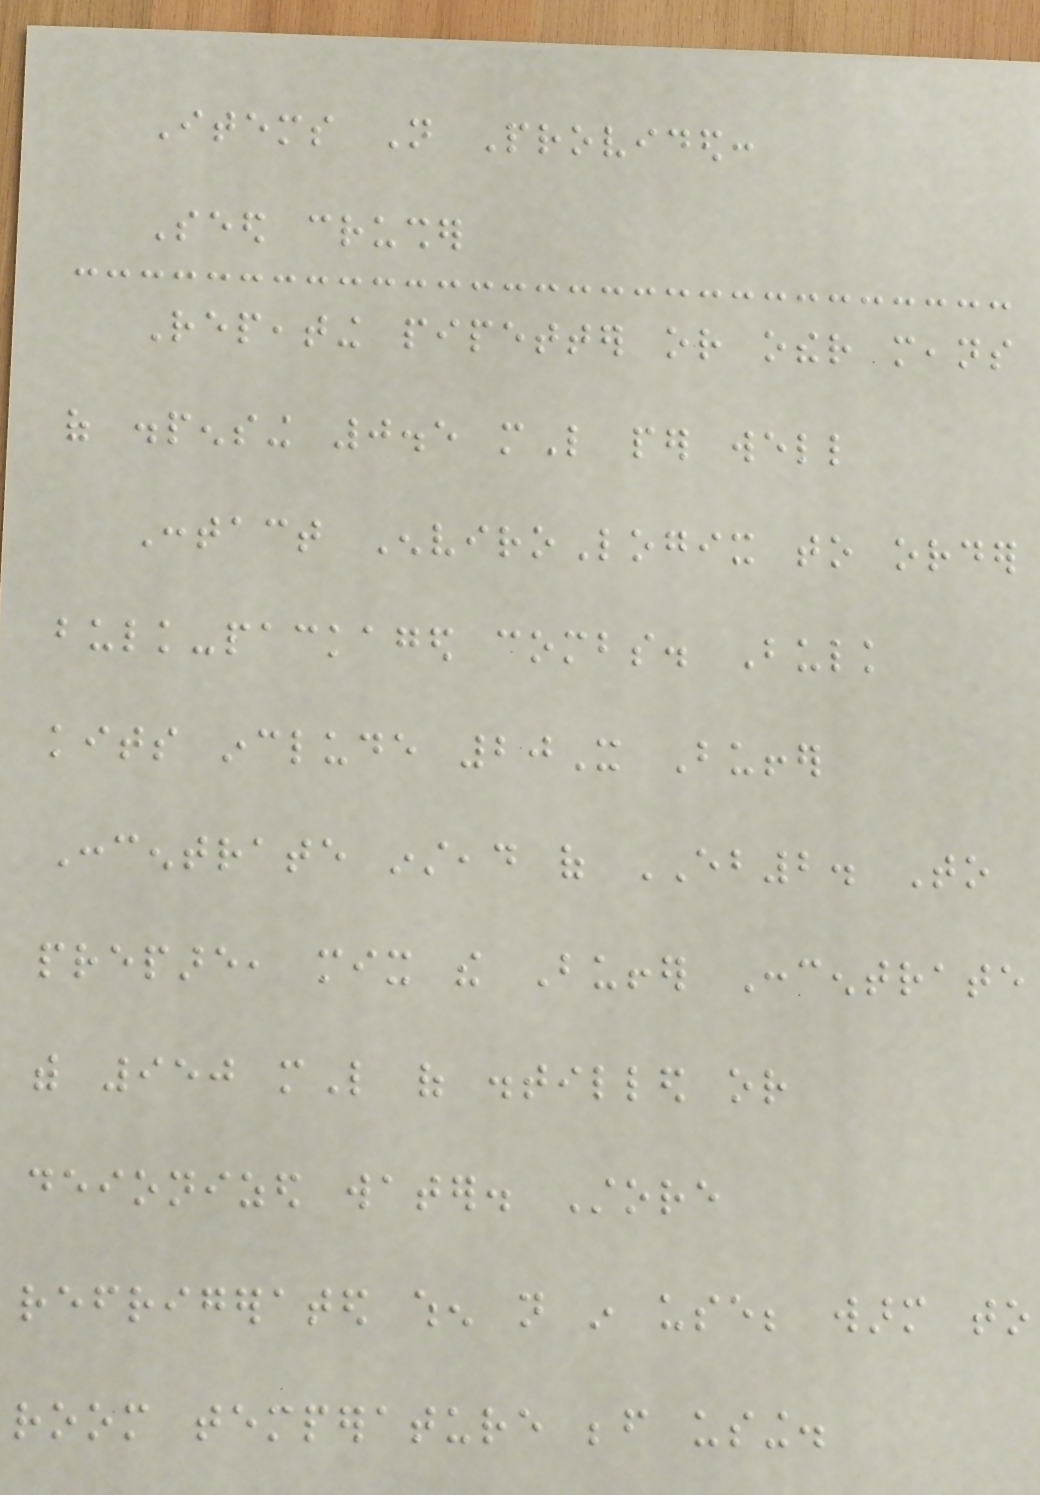Items Not Provided:
Seed crusher
Repeating pipetter or other means
of dispensing 0.5 mL per well
Contact EnviroLogix to order
bulk-packaged combs. Bulk
kits include 20X Buffer
Concentrate instead of EB2. To
prepare, mix the Buffer Concentrate
with 950 mL of distilled or
deionized water. Store
refrigerated when not in use; warm to
room temperature before using.
